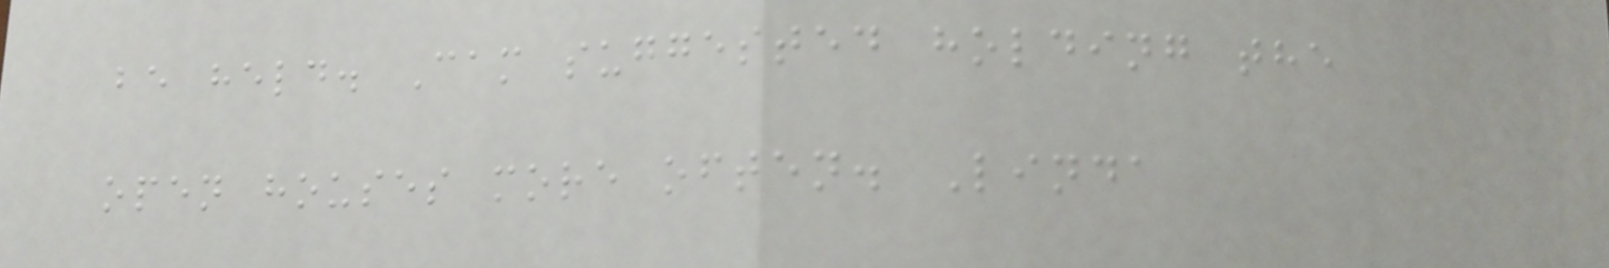be held. Cam suggested holding the
open houses more often. Linda
